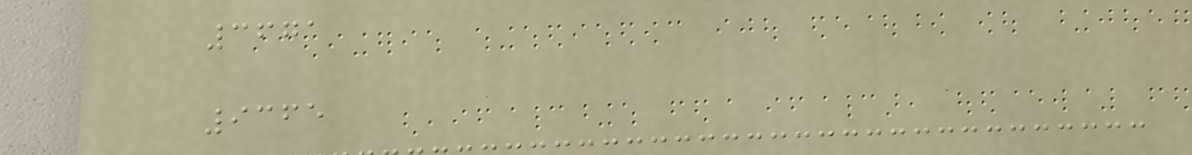3671
9365
